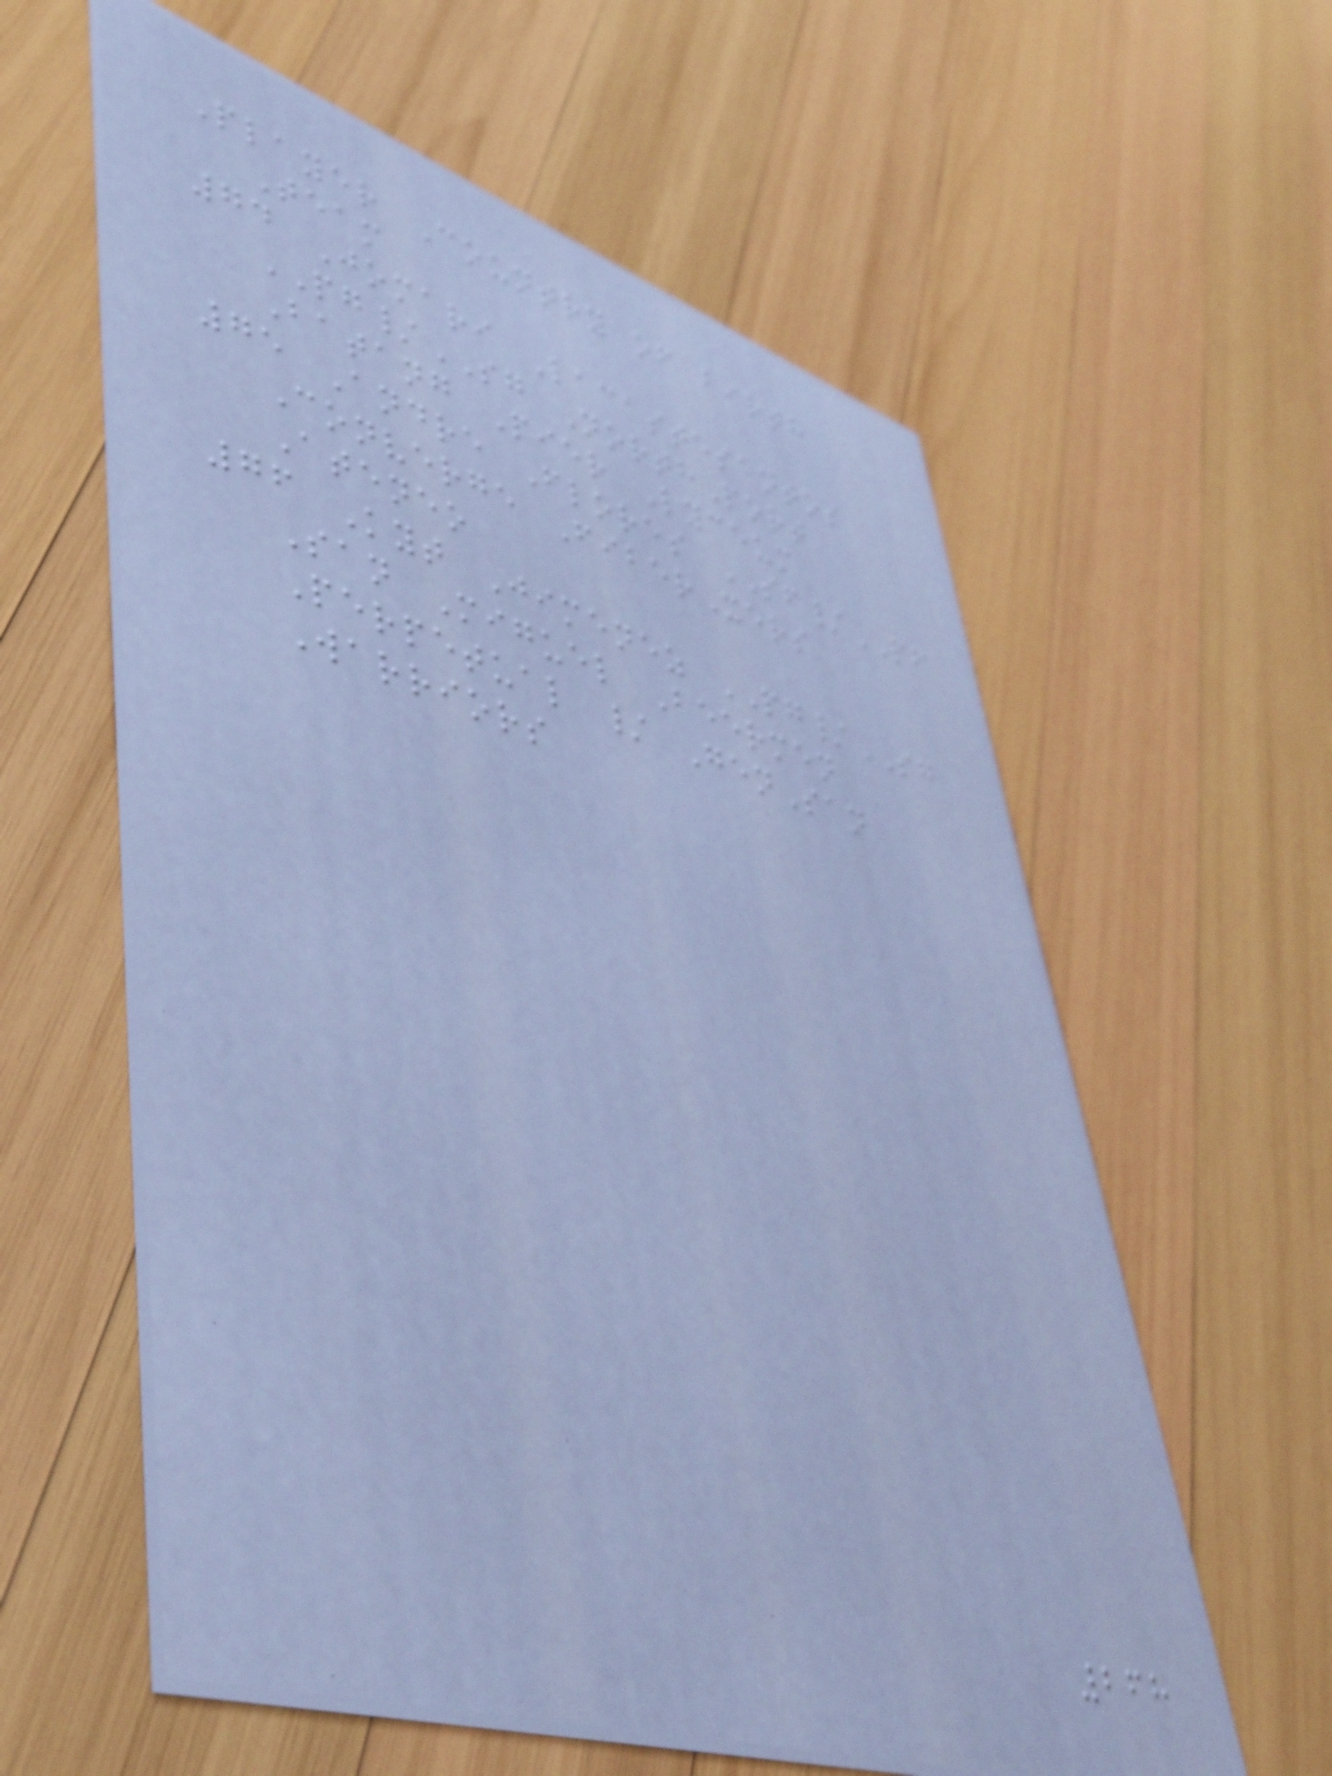Player Country of birth
Team
74 Jomari Lacastesantos
PG/SG NorthPort
Batang Pier Lyceum
75 Andre Flores SF/PF
Converge FiberXers
Ateneo
76 Kyt Jimenez PG/SG
San Miguel Beermen
Perpetual / GenSan
Warriors
268
